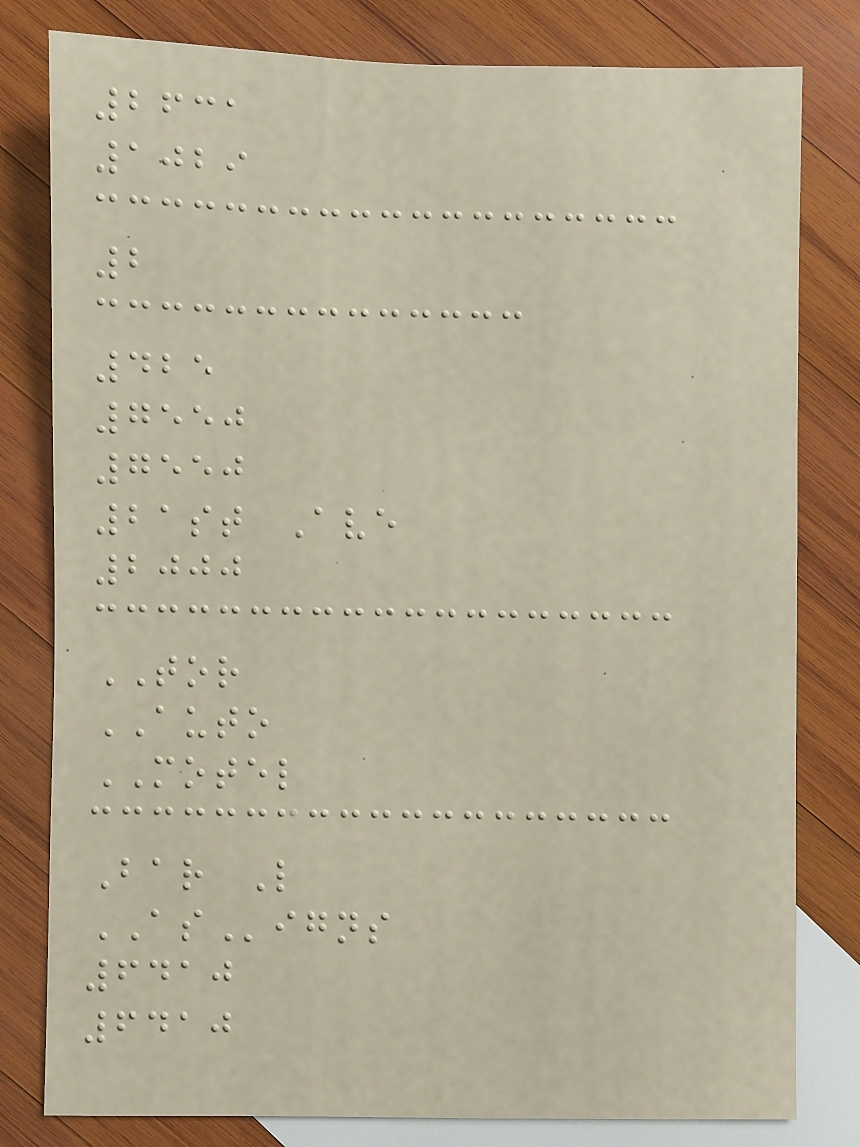2631
1029
2
425
7550
7550
21st Ave
2000
TOR
AUTO
MOTEL
Bar L
ASigns
6410
6410
